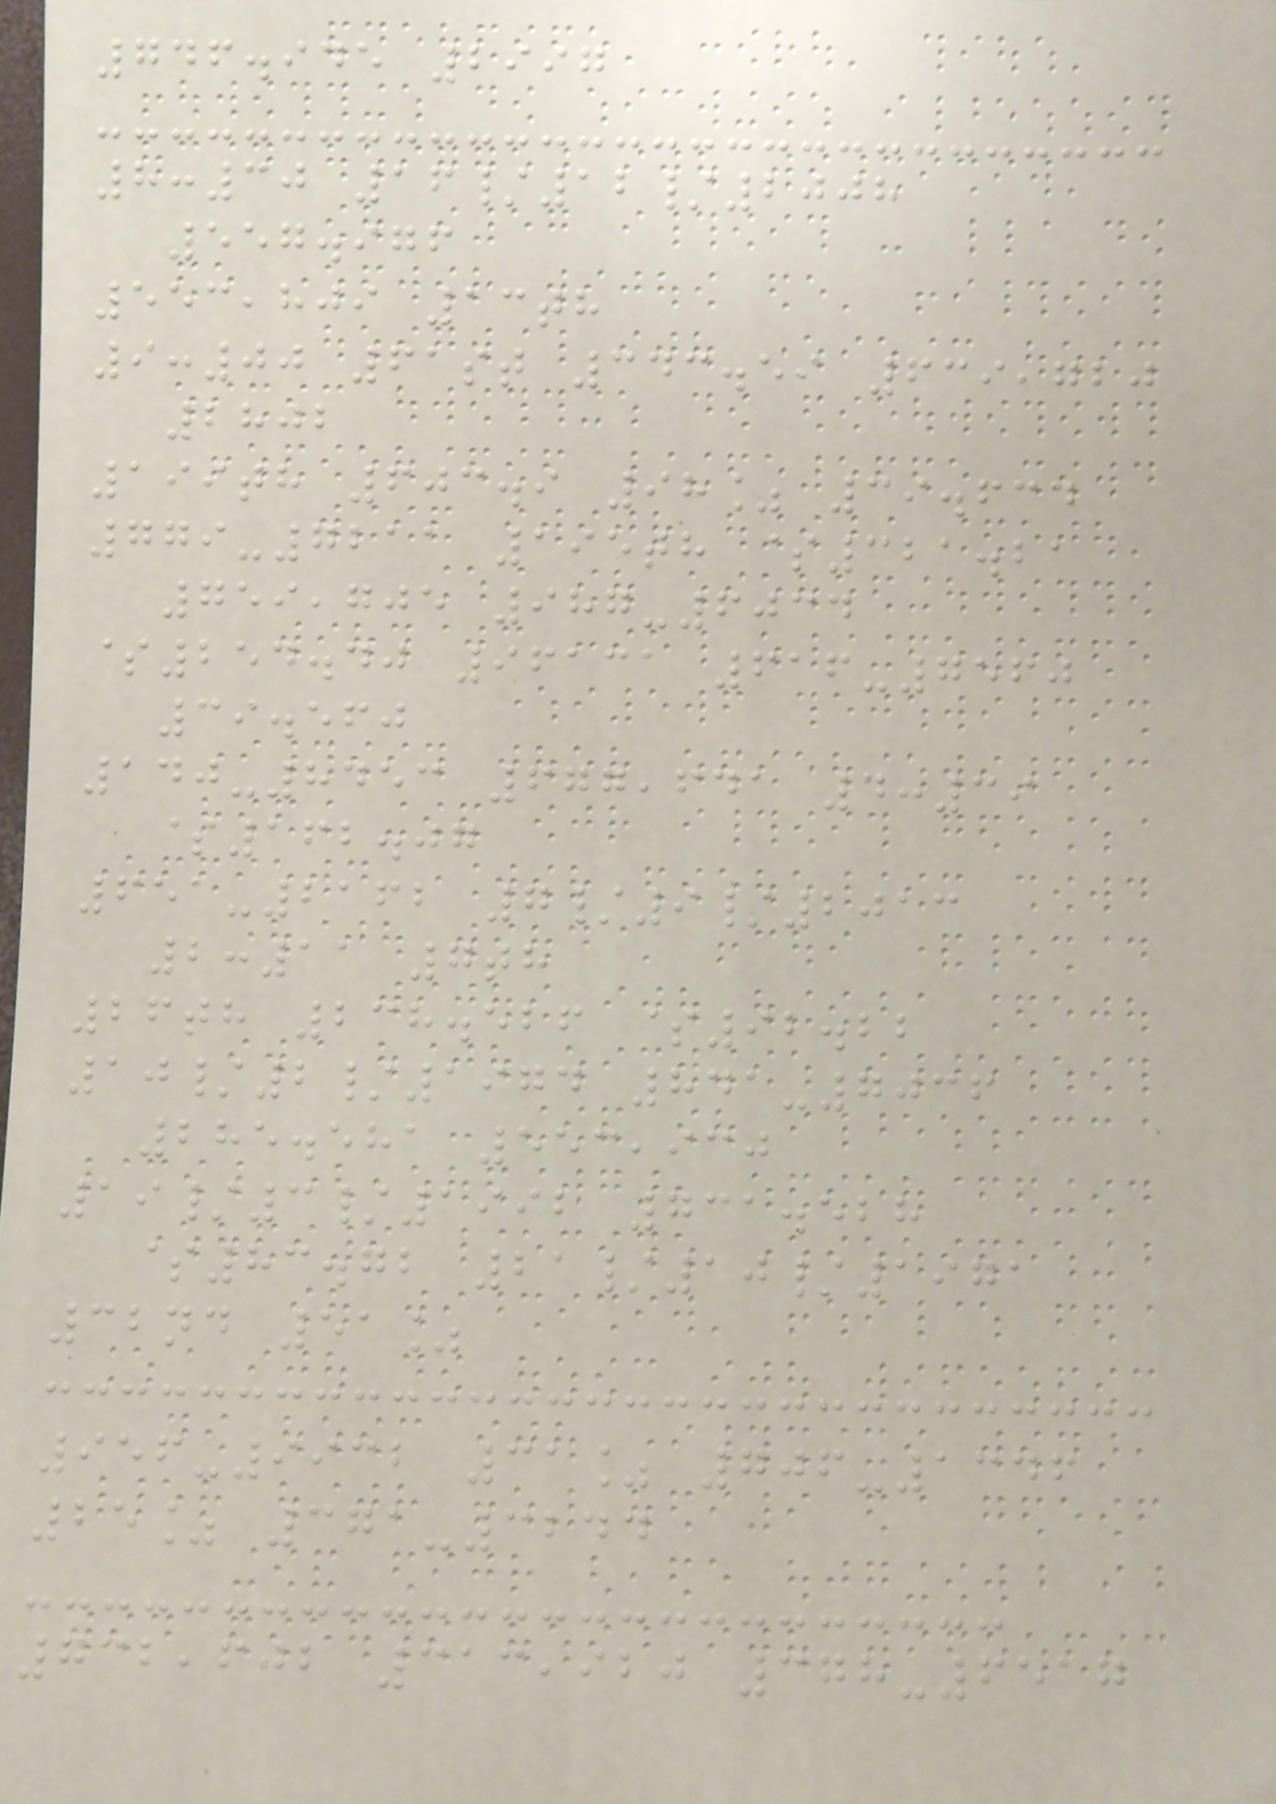746.945 2997
8:30 16/12/2008
557.976
553,809 13th
9:00 61st 343.59 639,720
2802
199th 603.9 98% 39.634
779-7211 195th $321.21
759,705 987-6034
$254.40 96131 616-7560
39.560
140-8453 677,641 4:39
$162.07
651-2162 7/9/2013
2:11 7th
26th 238.526 $92.22
10/2/1974 841-7036
285.581 553,930
19/3/1992 731.528
$83.72 21/10/1971
32nd 51%
956-9932 31% 706-1346
25% 371-3244
732,602 313,920 378-6517
